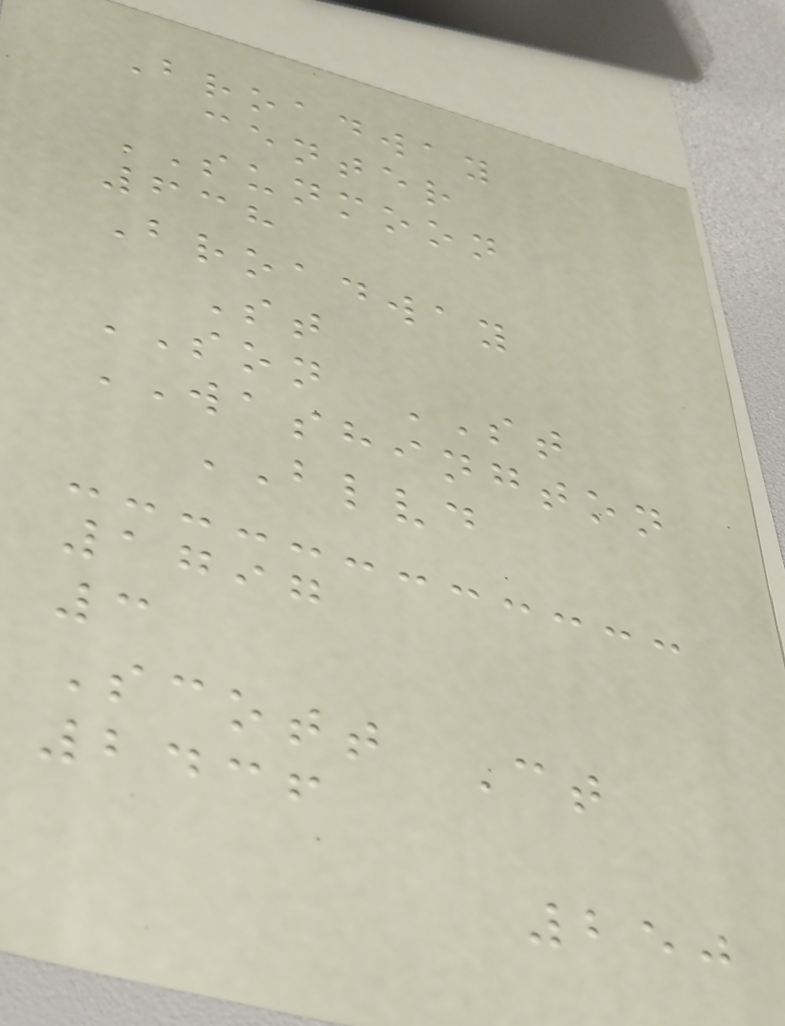Broadway
center
SUNMOON
638
Broadway
St
SON ST
WASHINGTON
BLVD
1797
3
Scott Ct
2436
250
